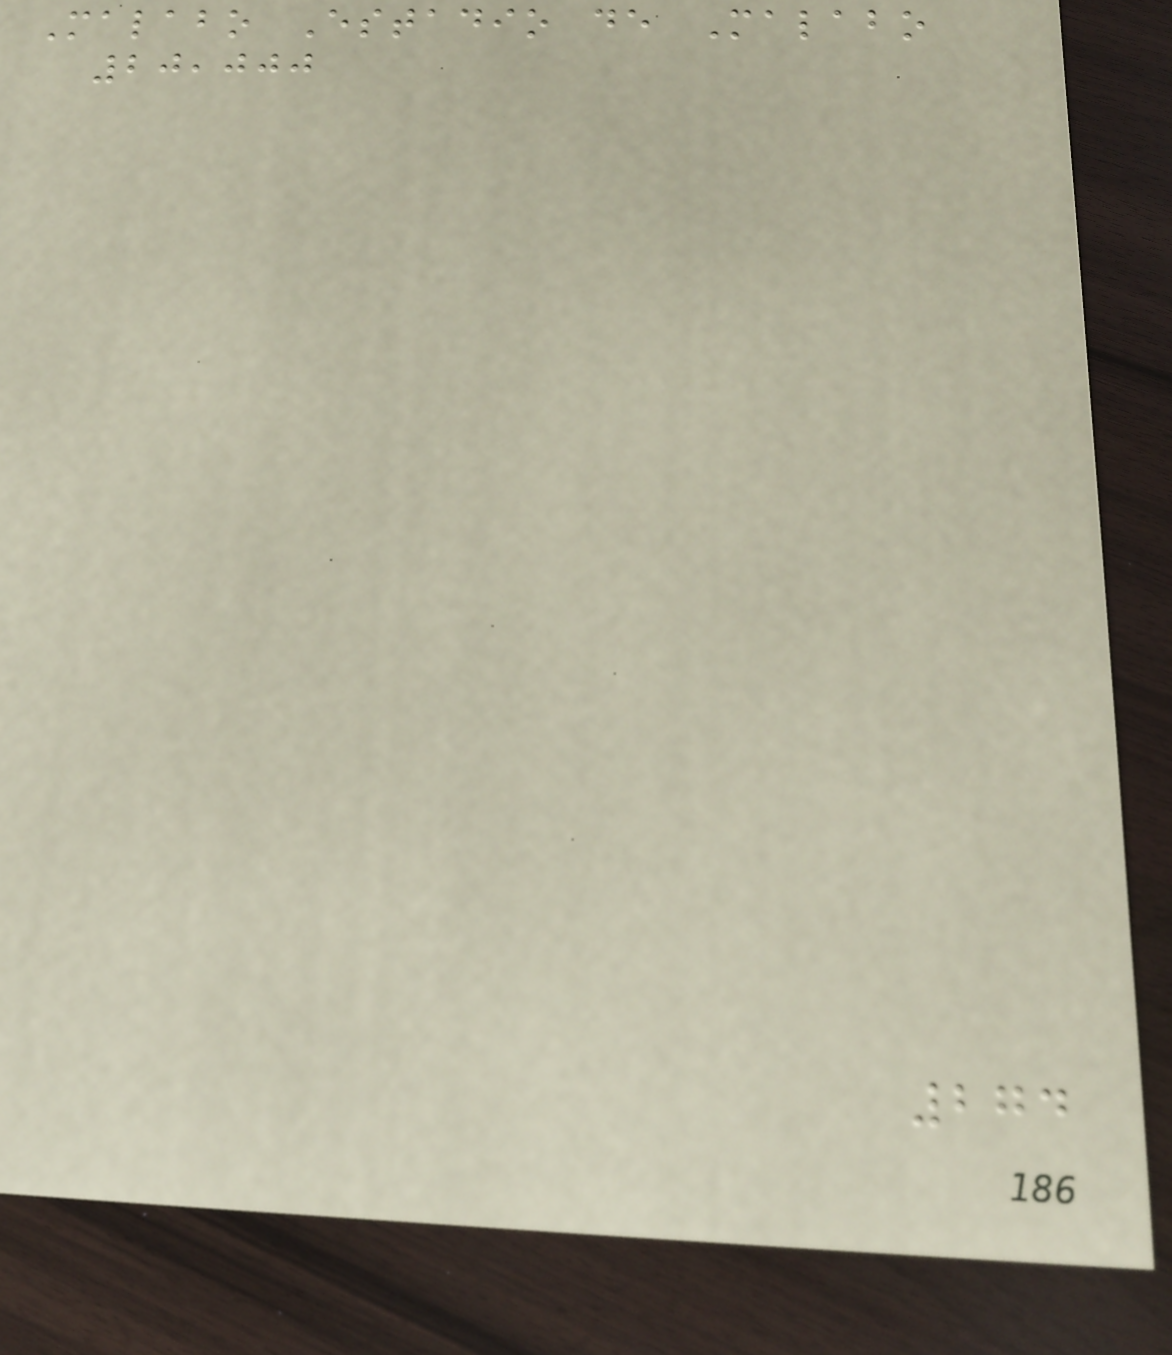Malabo Estadio de Malabo
20,000
274
